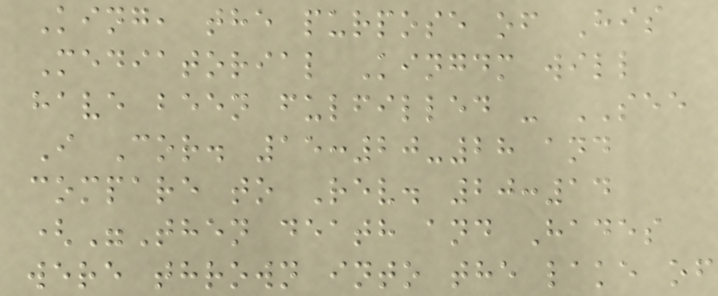King, the purpose of His
Mediatorial Kingdm will
have been fulfilled - SEE
I Cor. 15:20-28 and
compare to Rev. 20:14
("Then death and Hades
were thrown into the lake of
